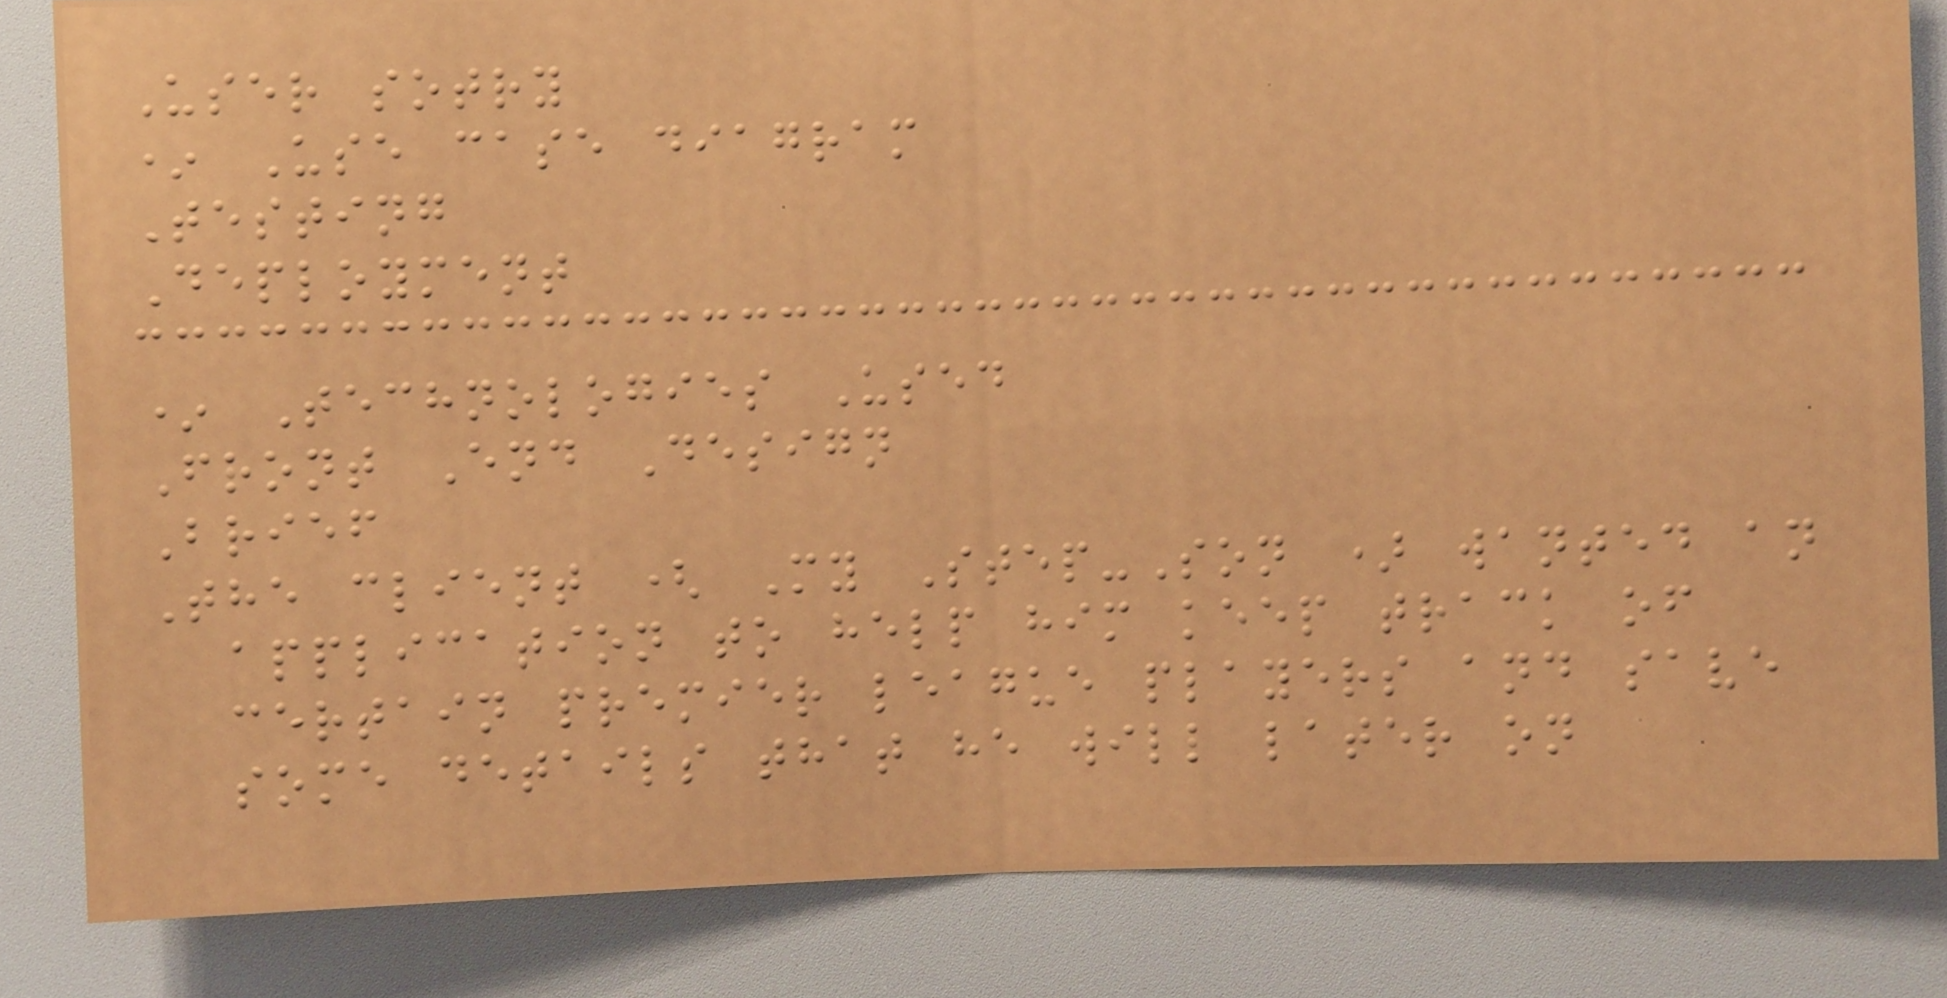User sotry
* Use case diagram
Testing
Deployment
* Technologies Used
Front End Design
Brief
The client ( My Step-Son ) wanted an
application to help him keep track of
certain premier league players and save
some details that he will later on
